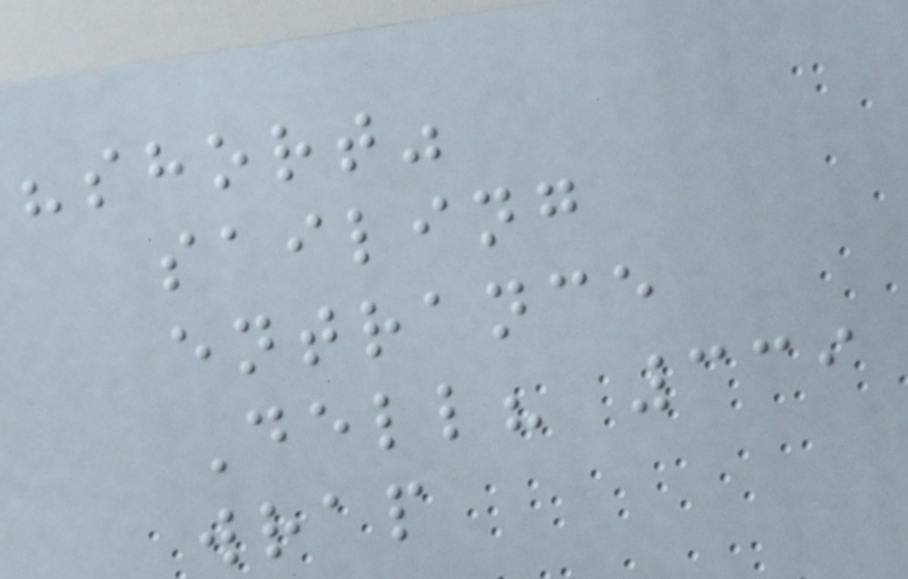"short"
sailing
entrance
Dell? 339
wrap
